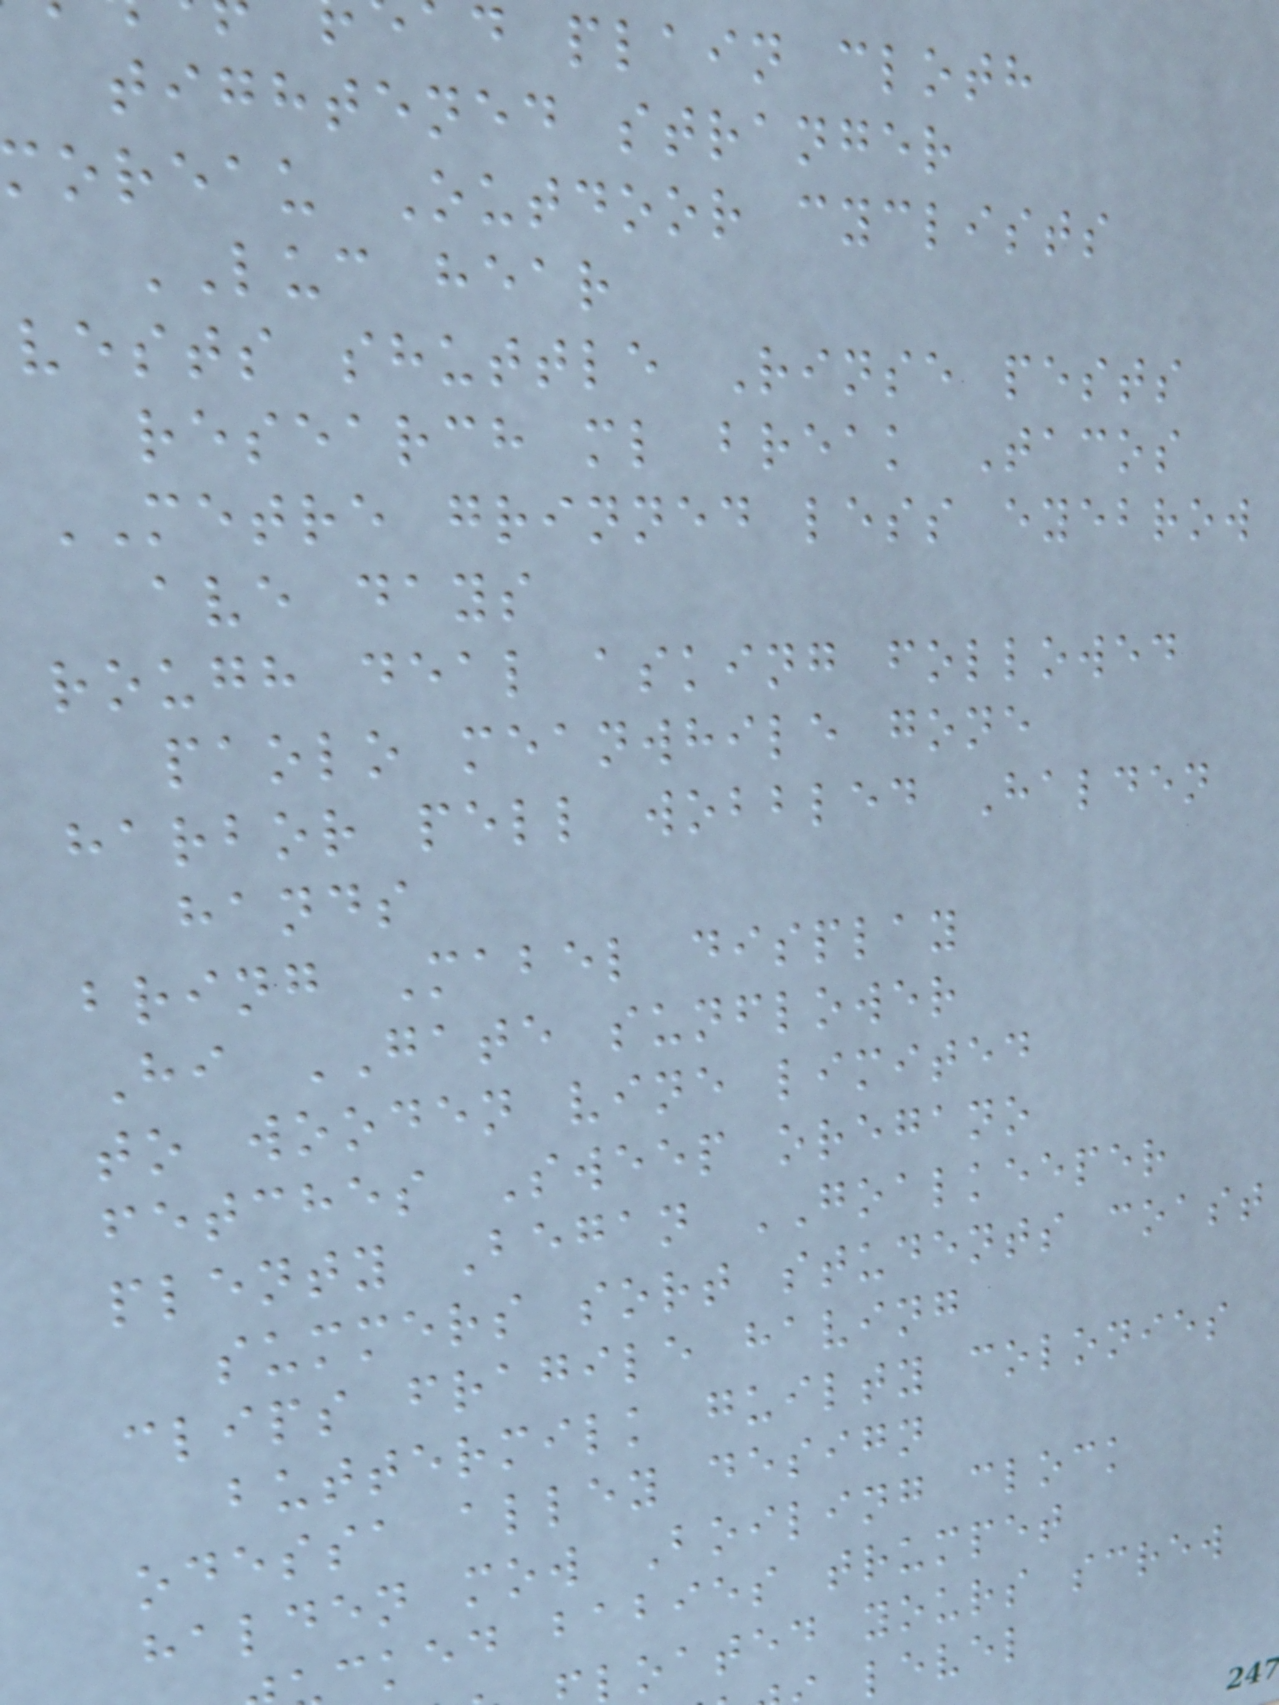d plain cloth
tightened stranger
oreau Outdoor cyclists
LUC hear
vests shuttle Rinse pests
research ml break Tacos
METRE grinned less eyebrow
ave days
rough deal asking followed
paolo meanwhile gone
harbor pell wobbled Halden
hands
bring Mabel display
Hi GATE sunflower
to wooden vine limited
fetches Sweep oregano
plenty Began GOALKEEPER
summers sort students coast
clips fragile having
buttermilk guilty colonies
odessa alley design
halden mow Boiling clock
cked babies trumpet
loated yours screw
level
